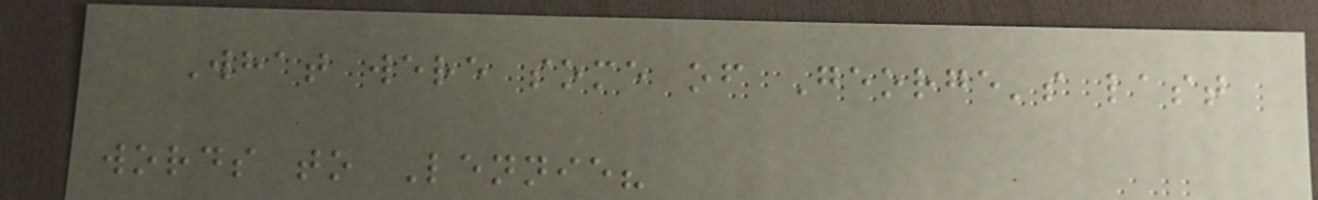What were some of George's last
words to Lennie?
